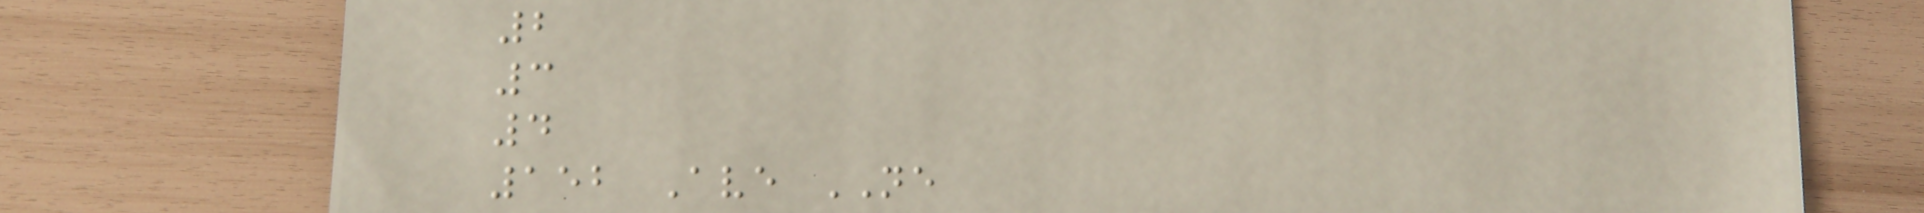2
3
4
152 Ave NE
